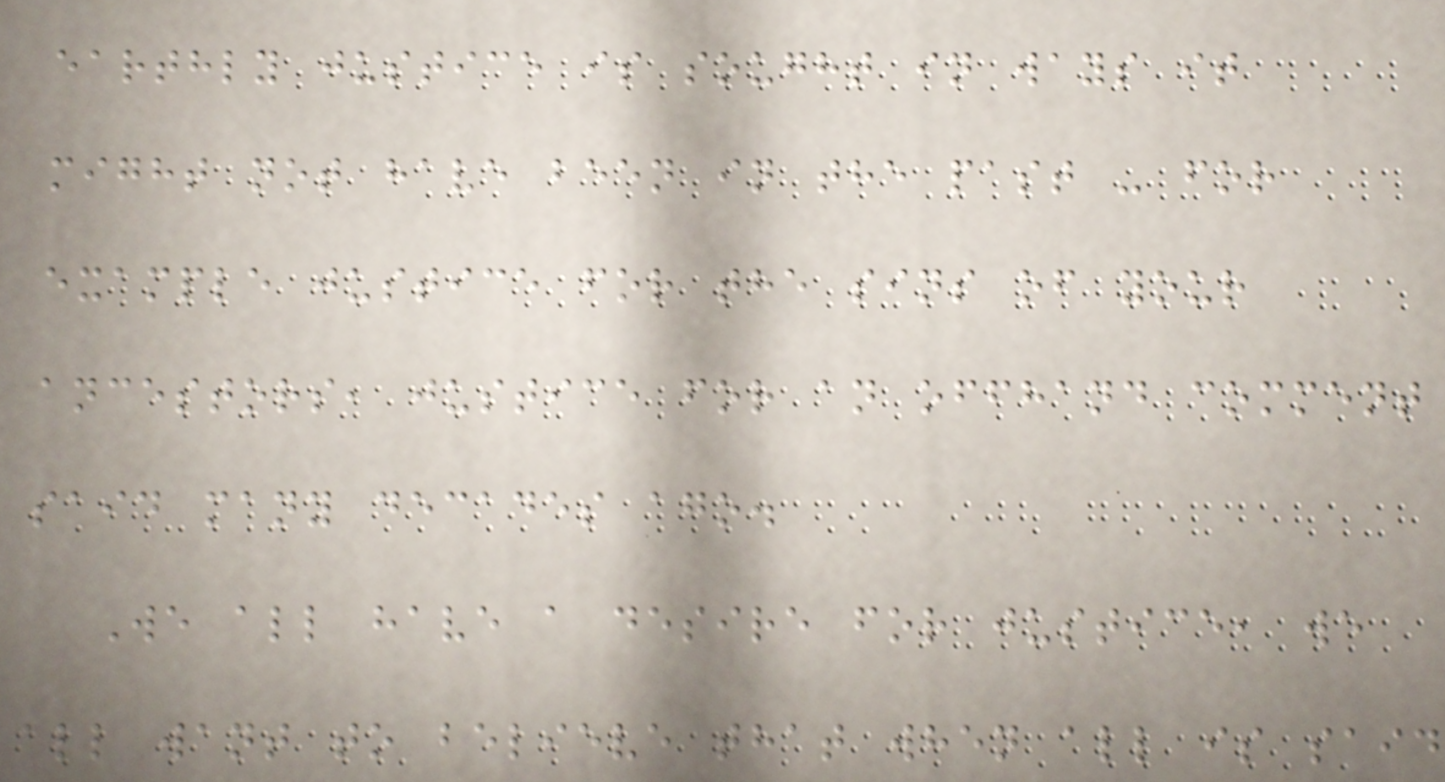earthly justice is sought in ways it
might not have been in the past - for
example justice for the sins of your
ancestors, justice for an offhand comment
said many decades ago.
We all have a desire for justice, we
all want to believe that when all is said
